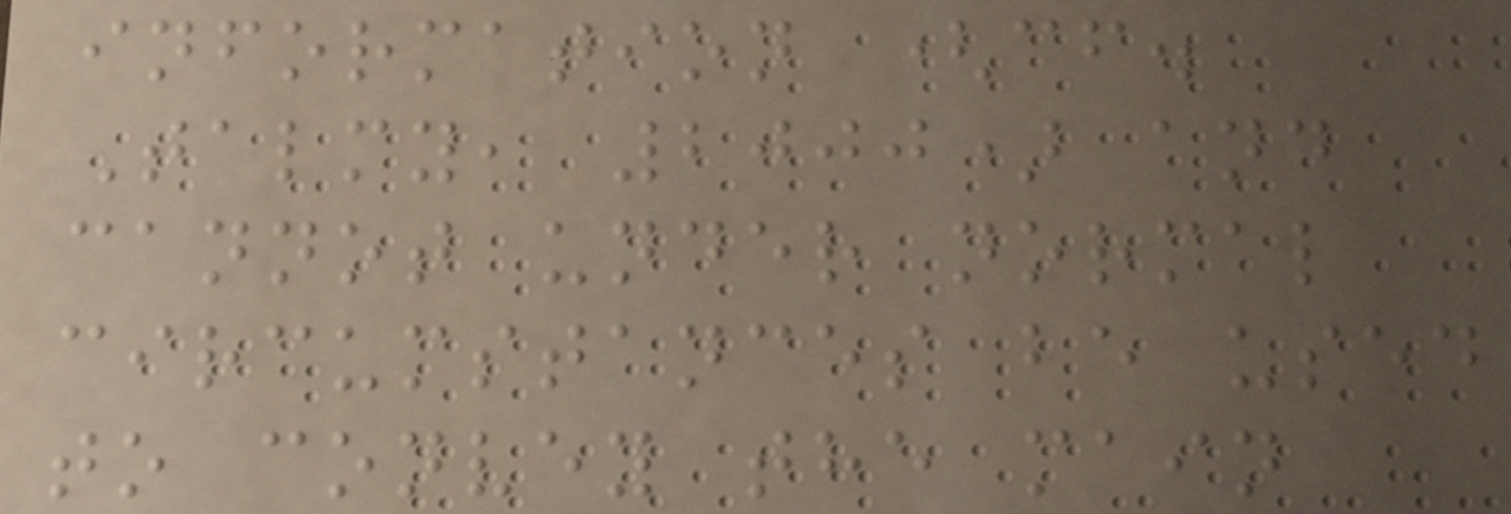information (cf.
Talmy, 2000) and
cannot under normal
circumstances be used
to convey the main
